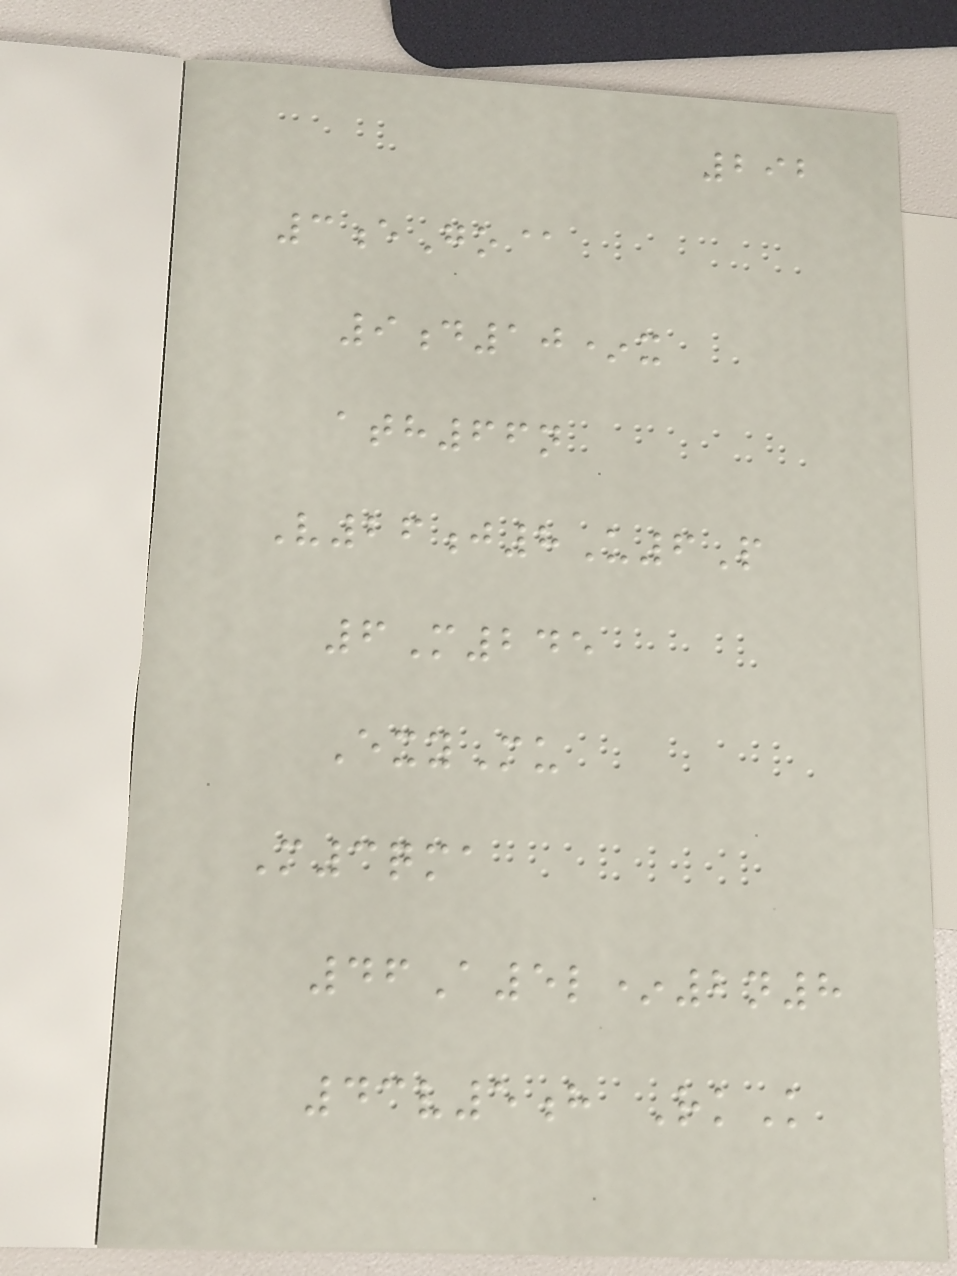292
3eGo@
9d10*x
ath66n
V26j8U6P
6M245
ExyMu
M3qma
46A5l*2n8
43v5h RkK
